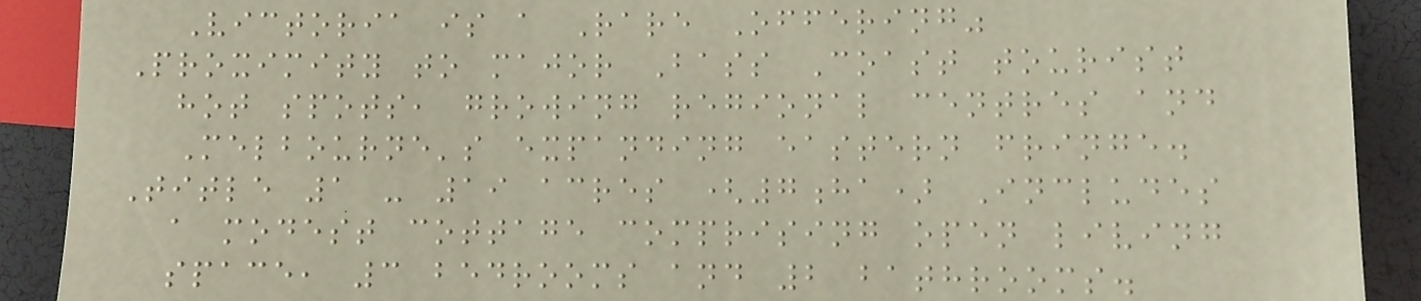Victoria is a Rare Offering"
Proximity to major Bass Coast tourist
hot spots, growing regional centres and
Melbourne's expanding eastern fringe.
Title 1 - 19 acres (7ha) Includes
a modest cottage comprising open living
space, 3 bedrooms and 2 bathrooms.
